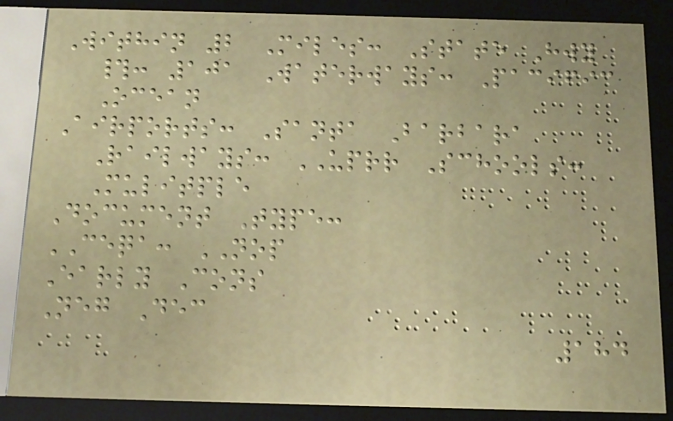Within 2 Miles: State Hwy
#: 101 Waterways: Pacific
Ocean
Airports: Santa Barbara
Railways: UPRR Schools:
Mulitple
Document Type:
CEQA: NOP
Early Cons
Neg Dec
184
